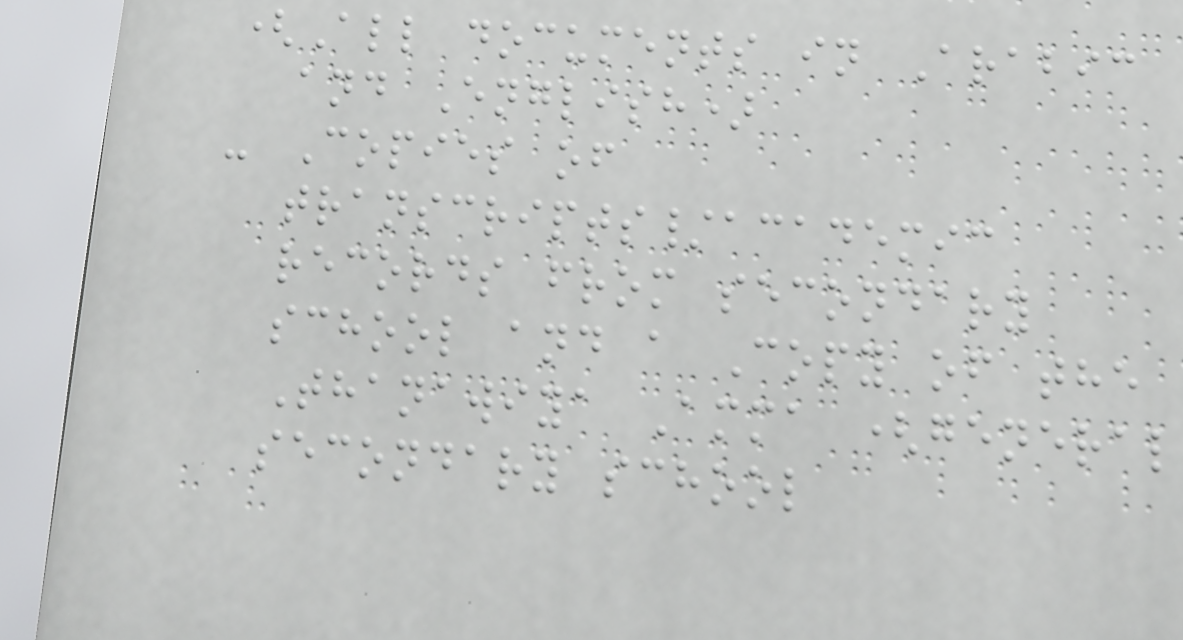(All documents in Arabic
and English)
- Copies of
transcripts/academic
records from secondary
school and a Copy of the
Thanawiya Amma (general
secondary school
